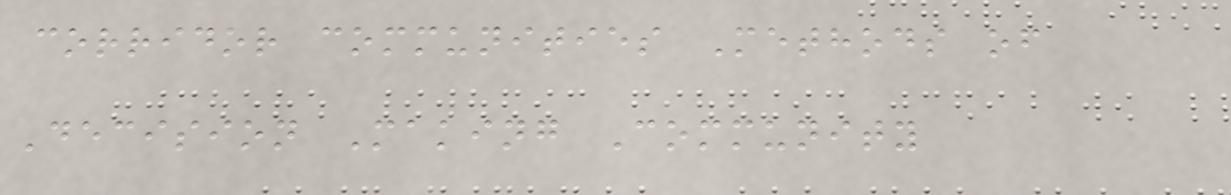corridor communities Methods of
Decision Making Community
